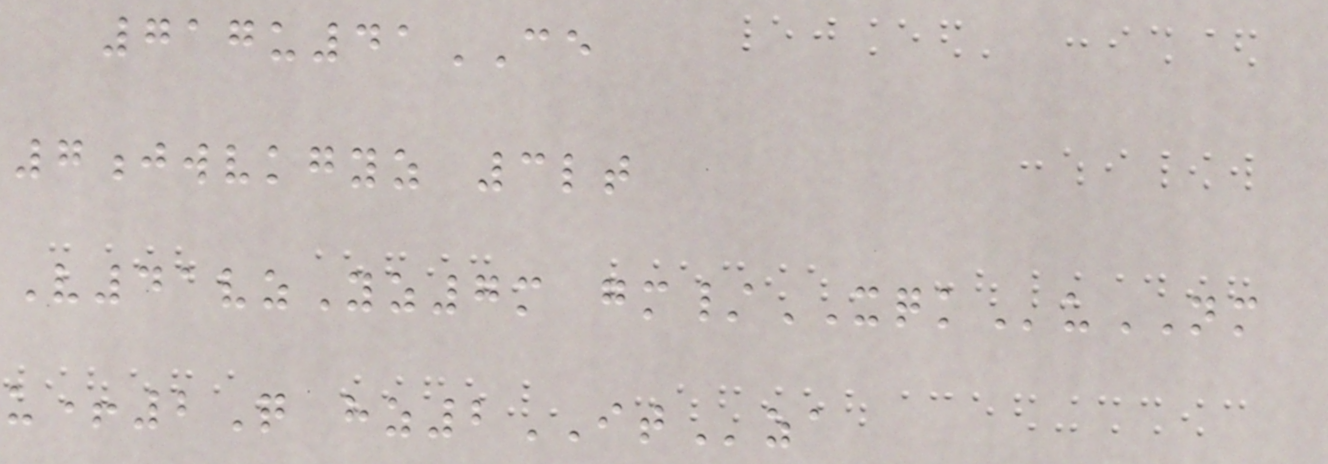717u41CE
7jwvkgyz 3lt
V41vzYz7m gm/XQKuNM
u+2Q hz2ITza
